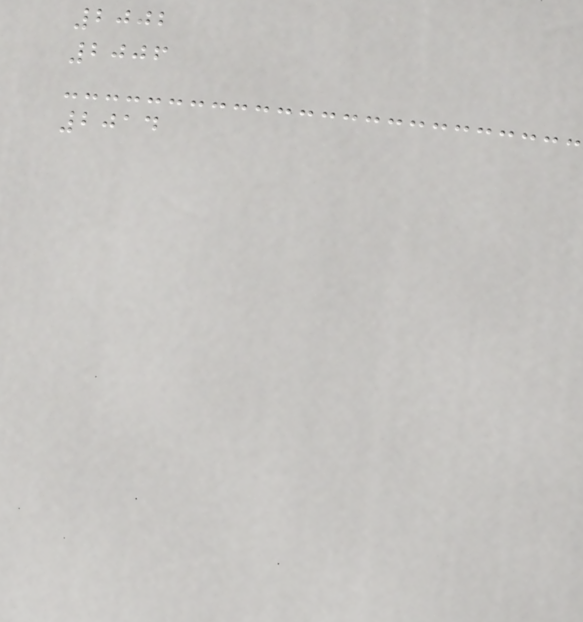2002
2006
2014
